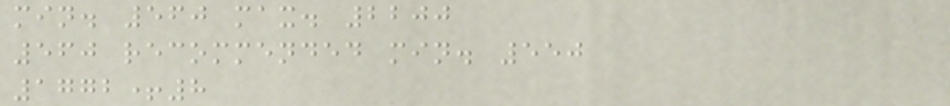min. 560 max. 2200
560 recommended min. 550
1772+8
